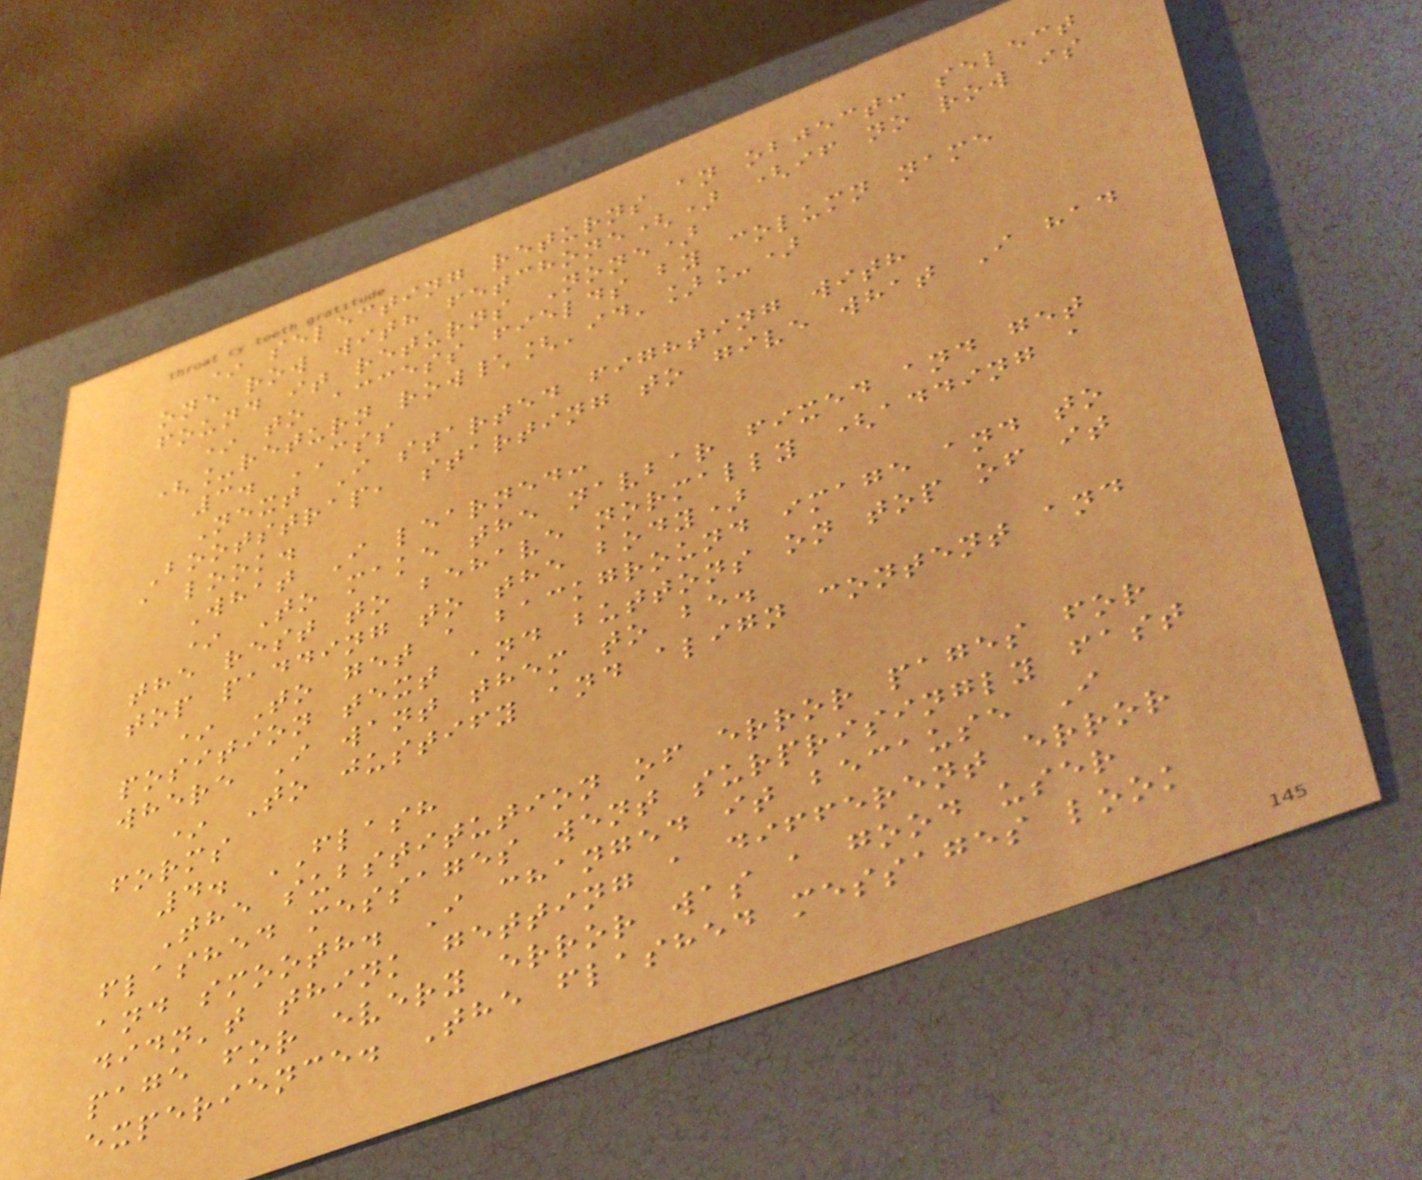* selecting returns an object: select
one row with fetchone() (if no row is
found it returns None)
* to access fields by column name
(_return row\['id']_)
3. CSS
Next I started fighting with
Bootstrap, starting to give what I had
a look.
What I learned:
* To make the navbar fixed and get
the rest to behave normally (adding a
top padding to the body)
* To get a background image and to
position text and buttons on top of it
where I want them to be.
* To justify and align content and
forms
4. FLASH
The substitution of error pages for
flashed messages went surprisingly fast
and smooth. I changed it because I
didn't think getting a different error
page for every error was a good user
experience. The flashed messages look
